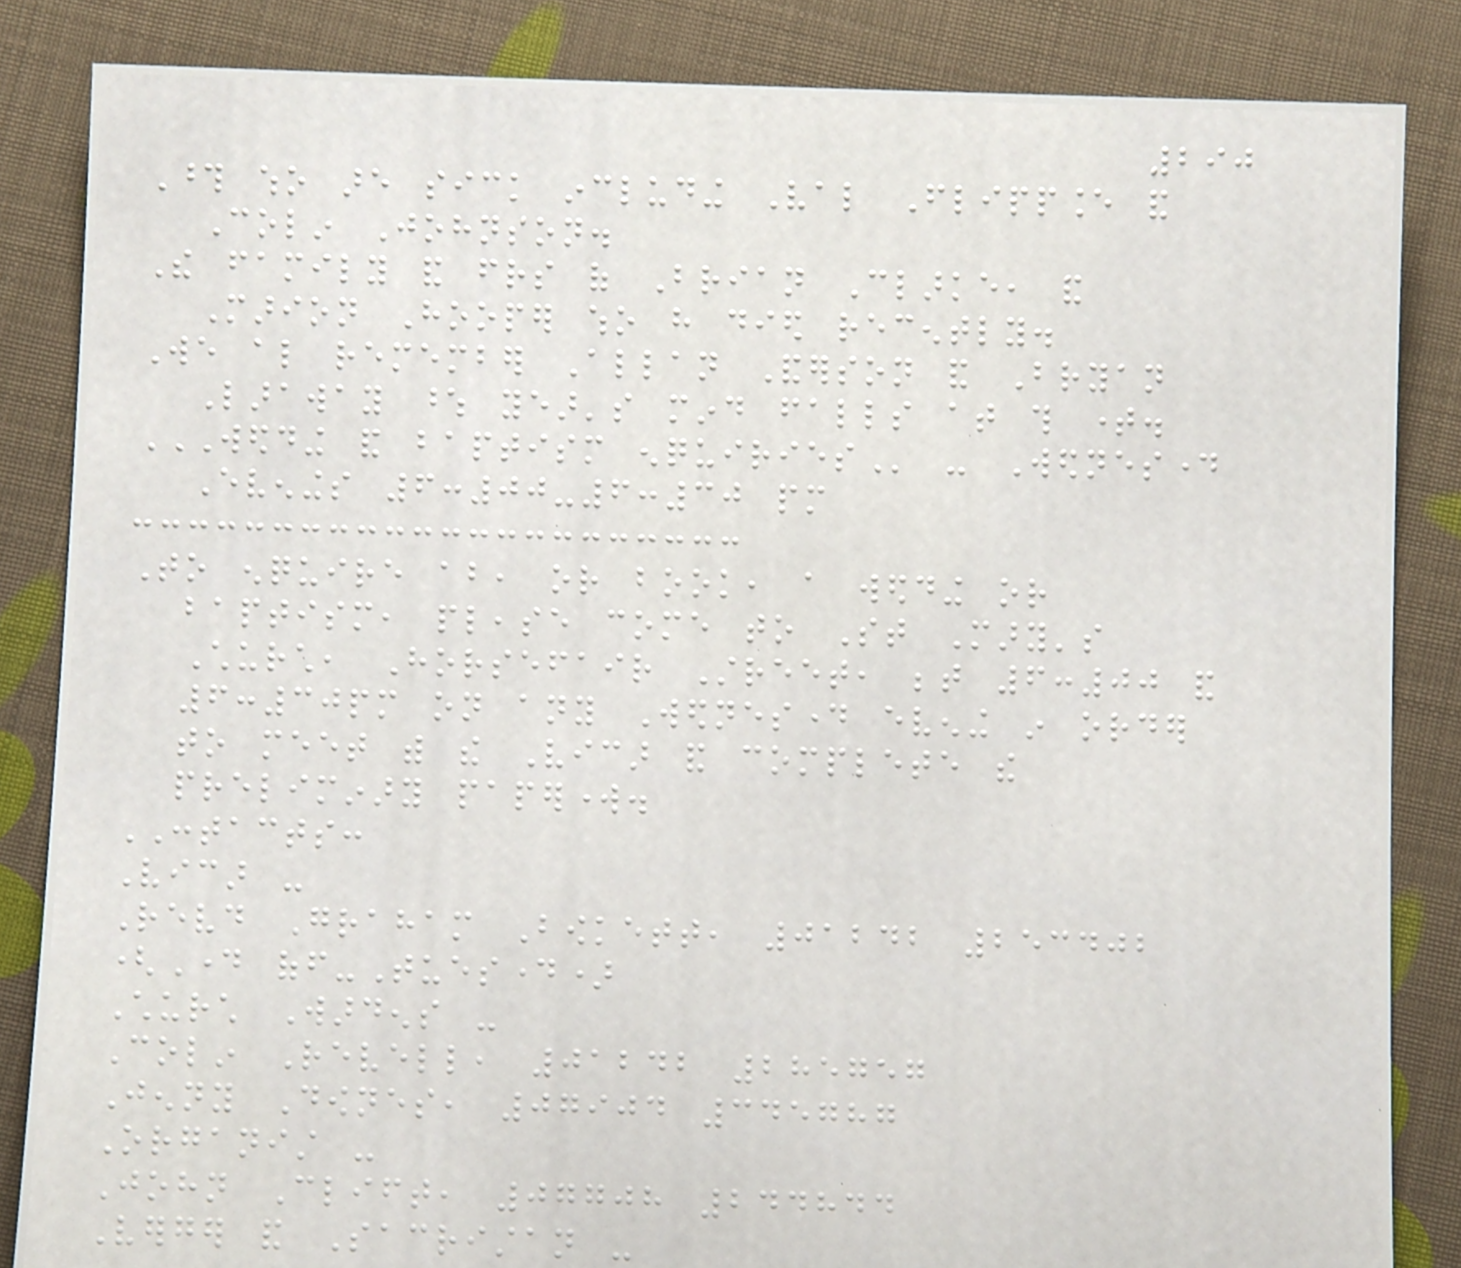290
Those who are sick including Val Flippance and
Colin Johnson.
The family and friends of Brian Clarke, and
Marion Hooper who have died recently.
We also remember Allan Anderson and Bryan
Laraway whose year's mind falls at this time.
WEDDING AND BAPTISM ENQUIRIES - Wednesday
Evenings 6:00-6:30 pm
To enquire about, or book, a wedding or
baptism, please come to St Mary's
Church, Horsefair Street, between 6:00 and
6:30pm on any Wednesday evening in order
to meet with the Vicar and complete the
preliminary paperwork.
CONTACTS:
Vicar -
Revd Graham Bowkett, 01242 253402
(Day off-Tuesday)
Church Wardens -
Colin Revell, 01242 285757
Jenny Downes, 07904 345787
Organist -
John Clift, 07708 244844
Verger and Sacristan -
